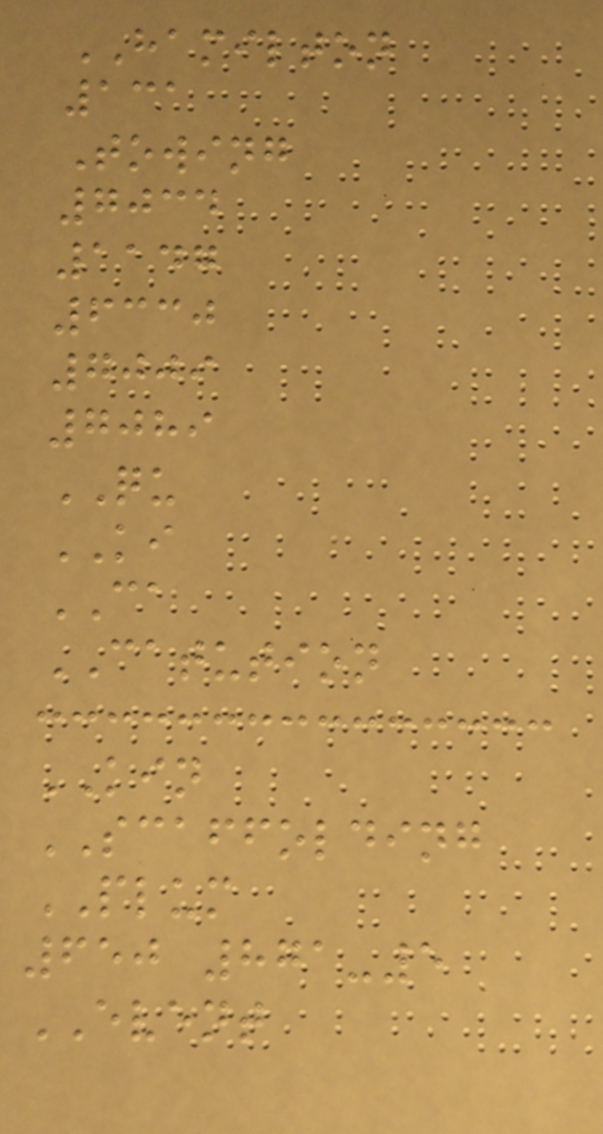HAMILTON
131
Towing
7034
1147
6330
7009
7089
QU
KI
CA
CATUTION
KIN
SCAFFOLDING
PLUM
650 871-5
EVENT
